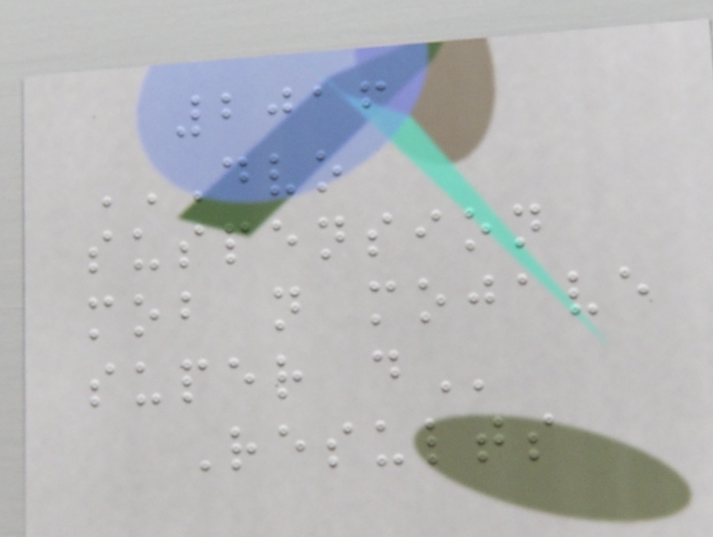2016
DVO
SUSPENSION
MOB N MOJAVE
SUPER D
Results
